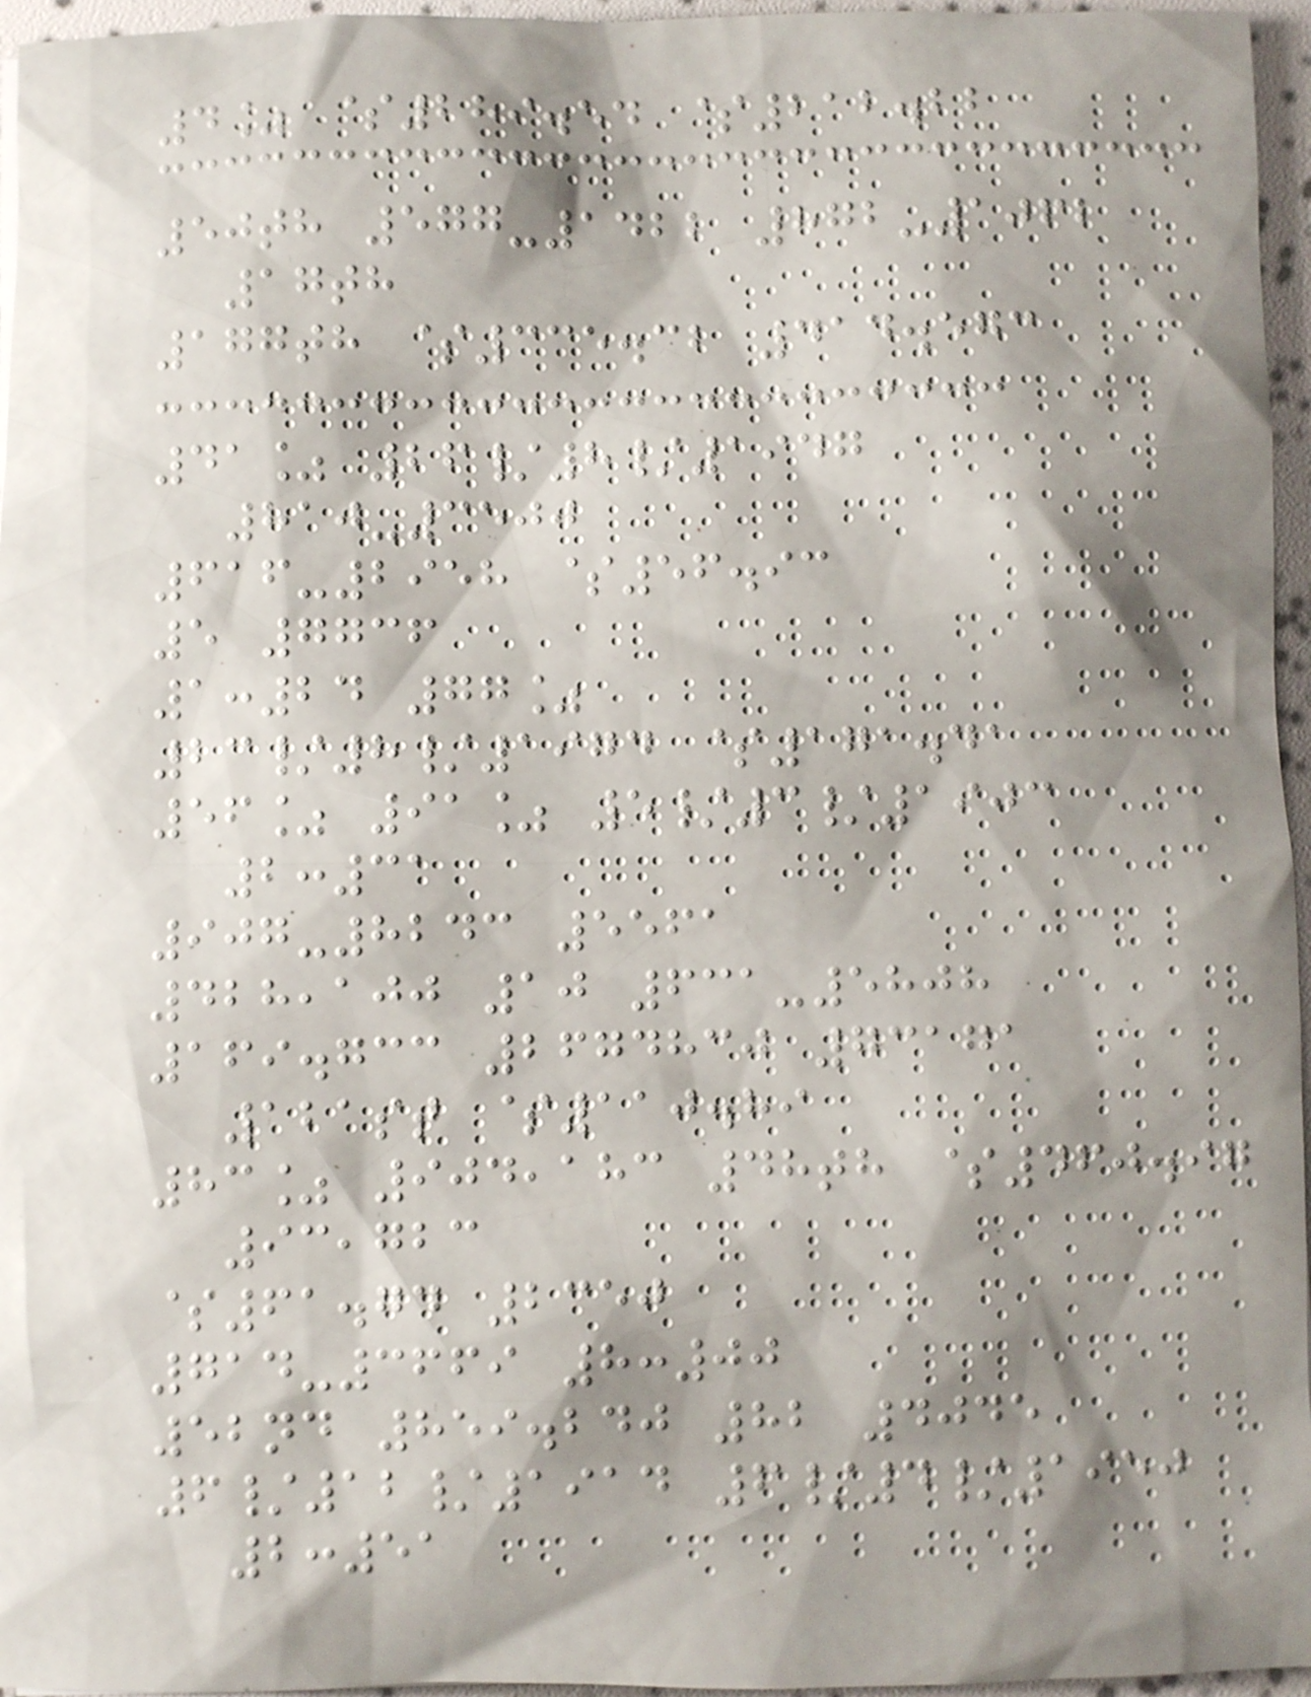4% $289.54 $212.22
50th 577-1422 872-1062
17th
177th $335.32 414.573
41% 26/8/1947
810-3500
616-2958 $56.93
5 7736
1:24 77%
23/8/1974 $171.41
56% 91% 5/3/1903
2:31
907-8243 5561
428,100 10 631-5808
169.733 2674830 73171
121st $110.89
83% 904,183 48th $460.97
93,723
$61.74 2350
714-3669 8:00
52nd 859.240 82 4045
6/12/1914 6/4/1950
2:51
